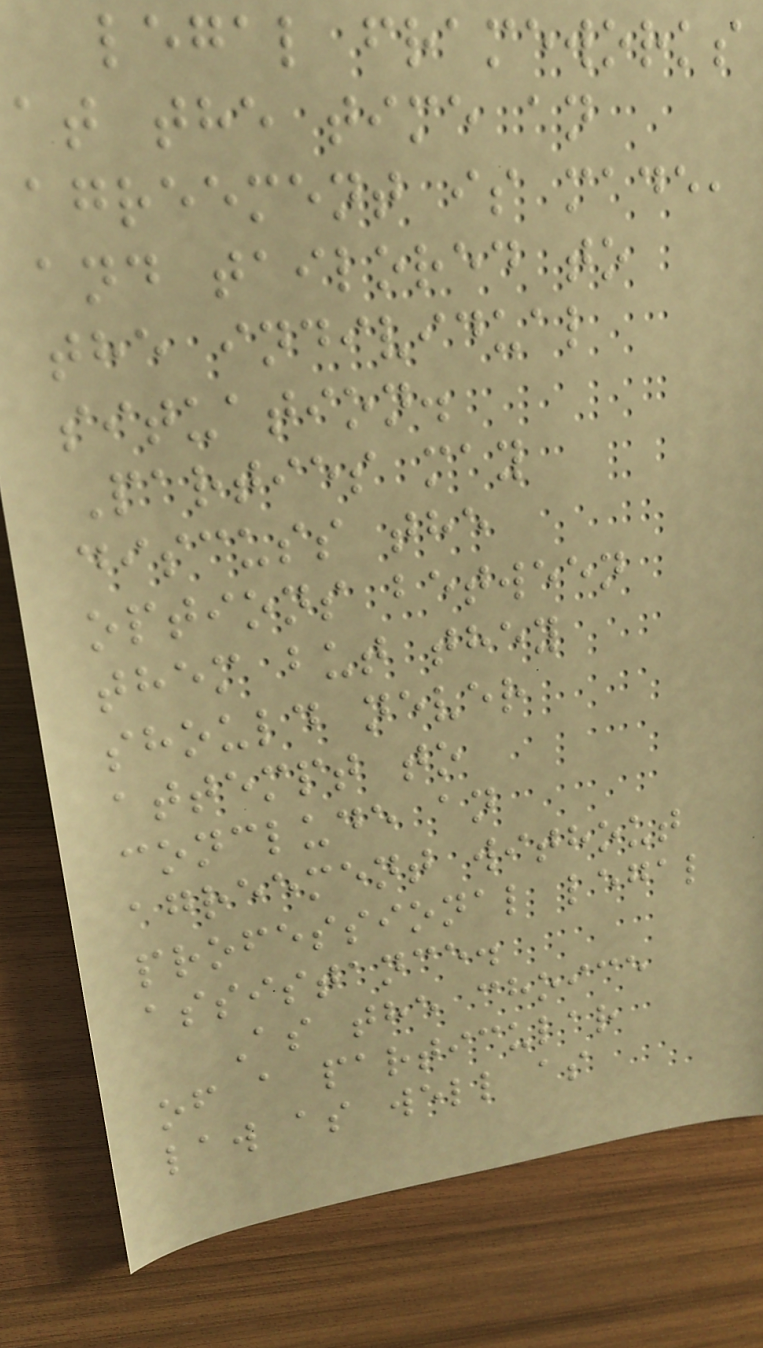legal frameworks
at the time an
agreement is made,
and tailored to
the individual
situation.
Parties may
discuss the
options between
them but they
should never
attempt to
conclude an
agreement without
professional legal
assistance.
As the choice
of a particular
law as well as
